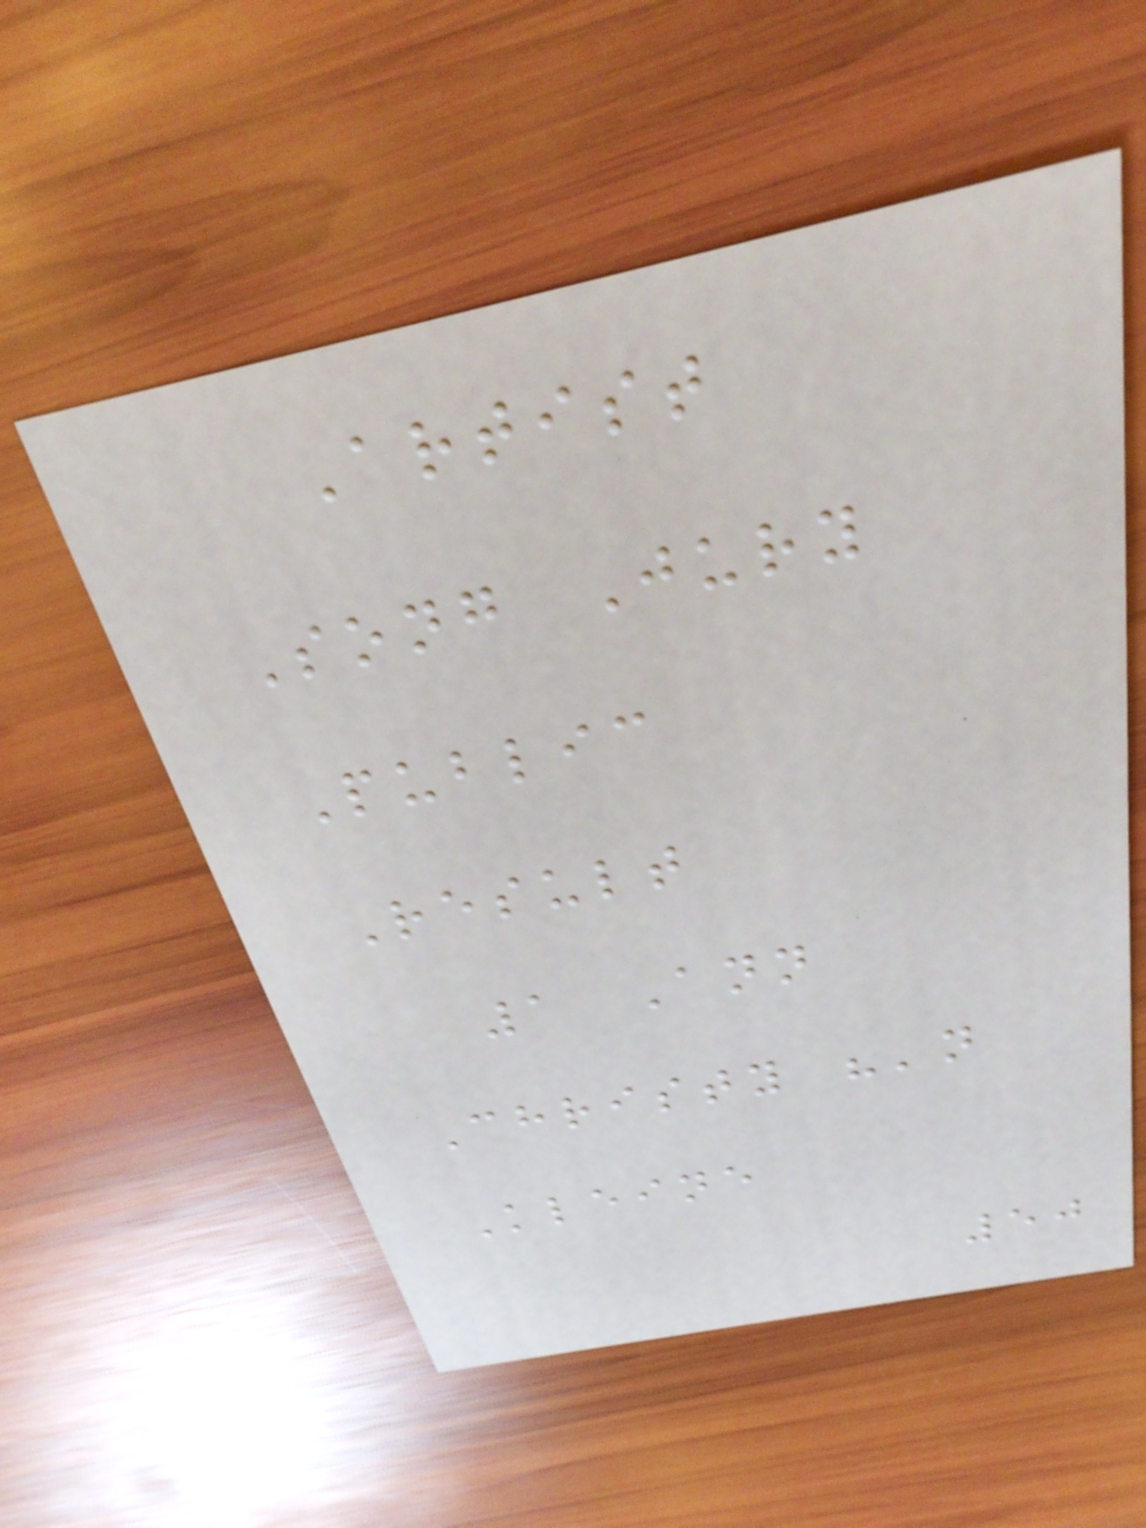Artist
Song Jury
Public
Result
1 Ann
Christy "'n
Kleine
50
